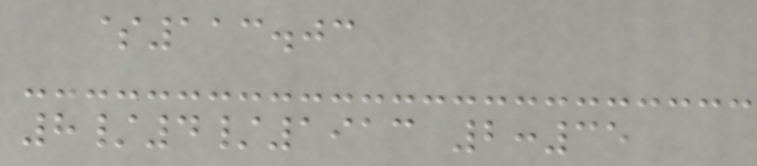$113.03
8/4/1913 2:35
